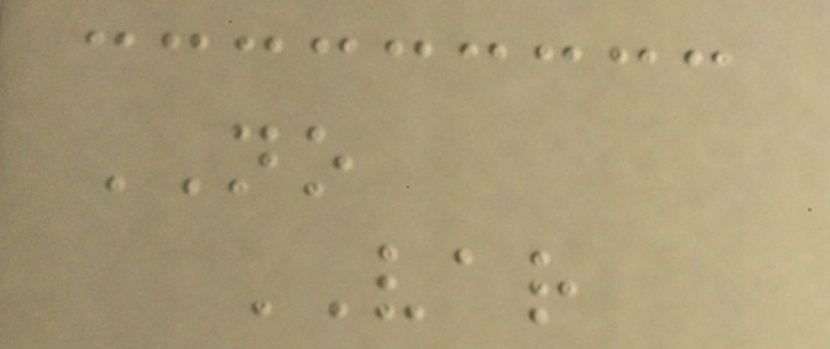NO
VAR
